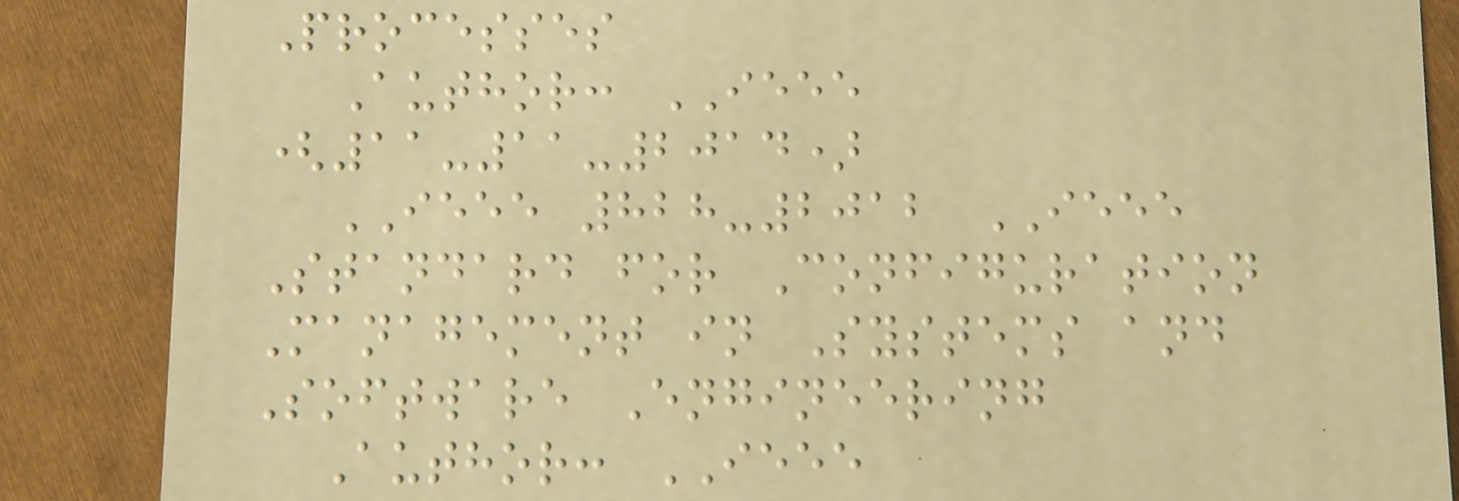Processes
Author: IEEE
(11-11-2014)
IEEE 828-2012 IEEE
Standard for Configuration
Management in Systems and
Software Engineering
Author: IEEE
